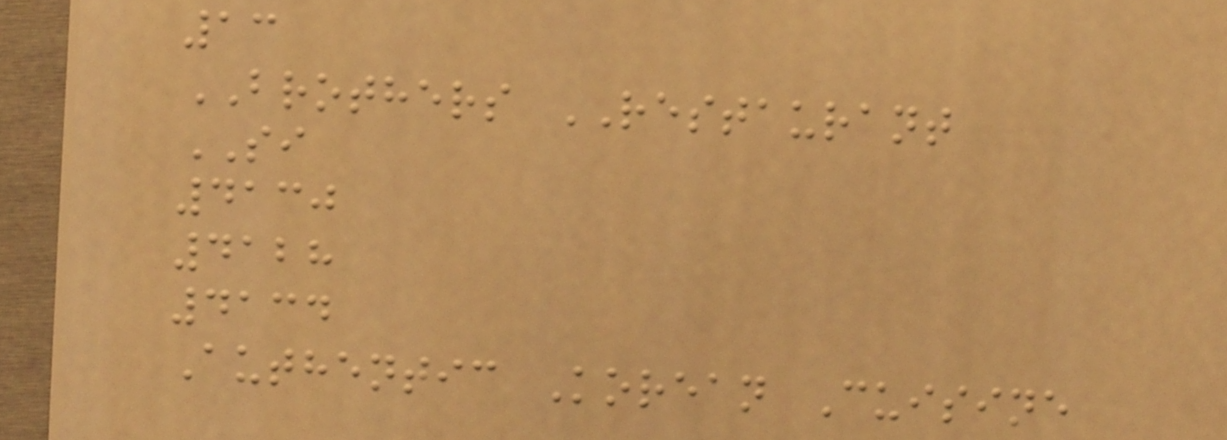13
BROTHERS RESTAURANT
SI
4130
4128
4134
Authentic Korean Cuisine
